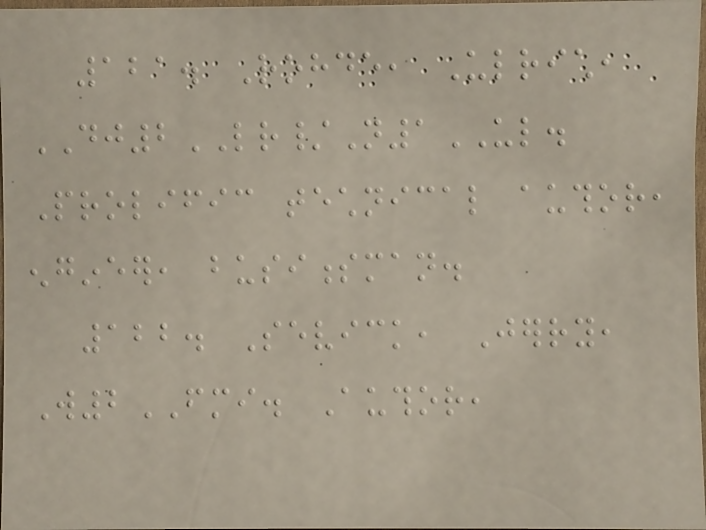121. Rohde, Ulrich,
DJ2LR/N1UL.
Prolific technical author,
engineer, businessman.
122. Sevick, Jerry,
W2FMI. Author,
